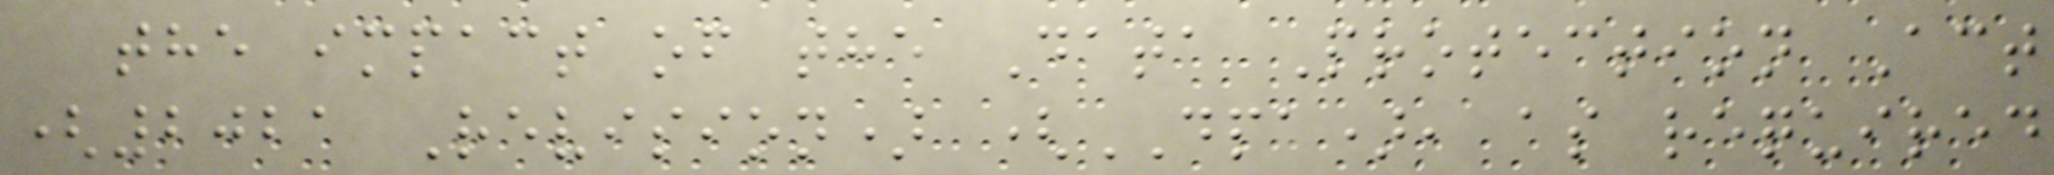the impact of the Data Protection Act
(2021 Revision) (DPA), as required
